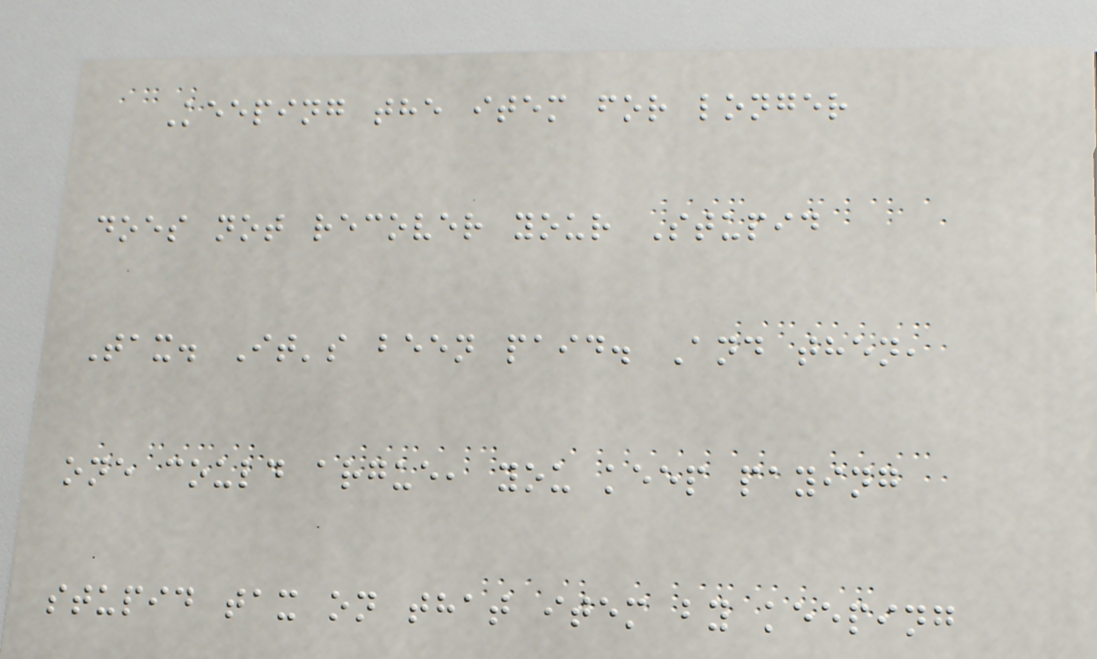Keeping the item for longer
does not recover your Stupid
Tax. It's been paid. And then,
one could argue, you keep paying
stupid tax on that item by keeping
